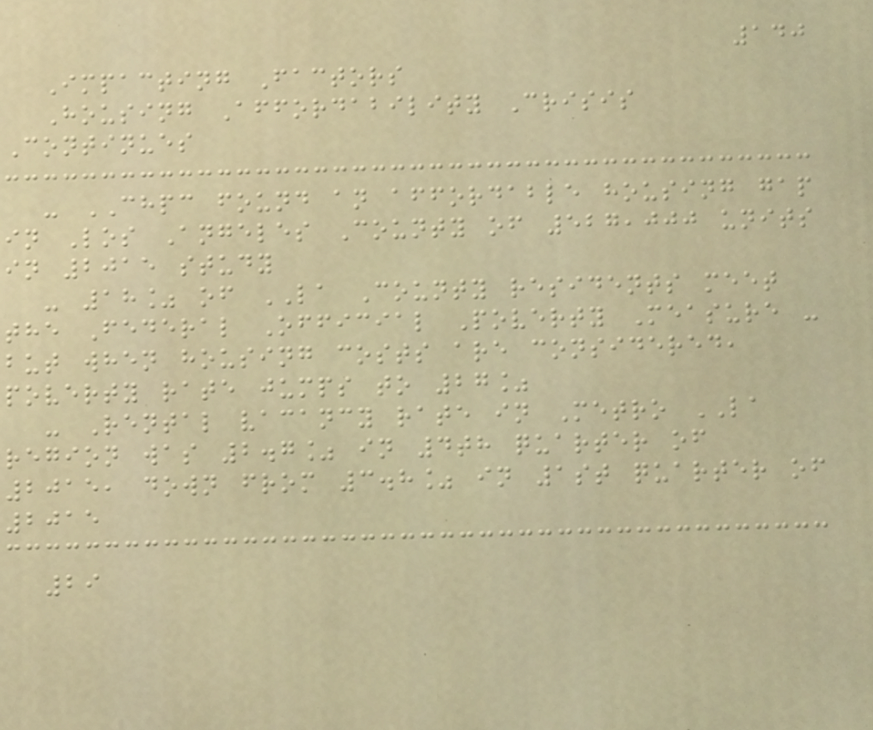140
Impacting Factors
Housing Affordability Crisis
Continues
- CHPC found an affordable housing gap
in Los Angeles County of 527,000 units
in 2015 study
- 18% of LA County residents meet
the Federal Official Poverty Measure -
but when housing costs are considered,
poverty rate jumps to 27%
- Rental vacancy rate in Metro LA
region was 2.7% in 4th quarter of
2015, down from 3.8% in 1st quarter of
2015
29
